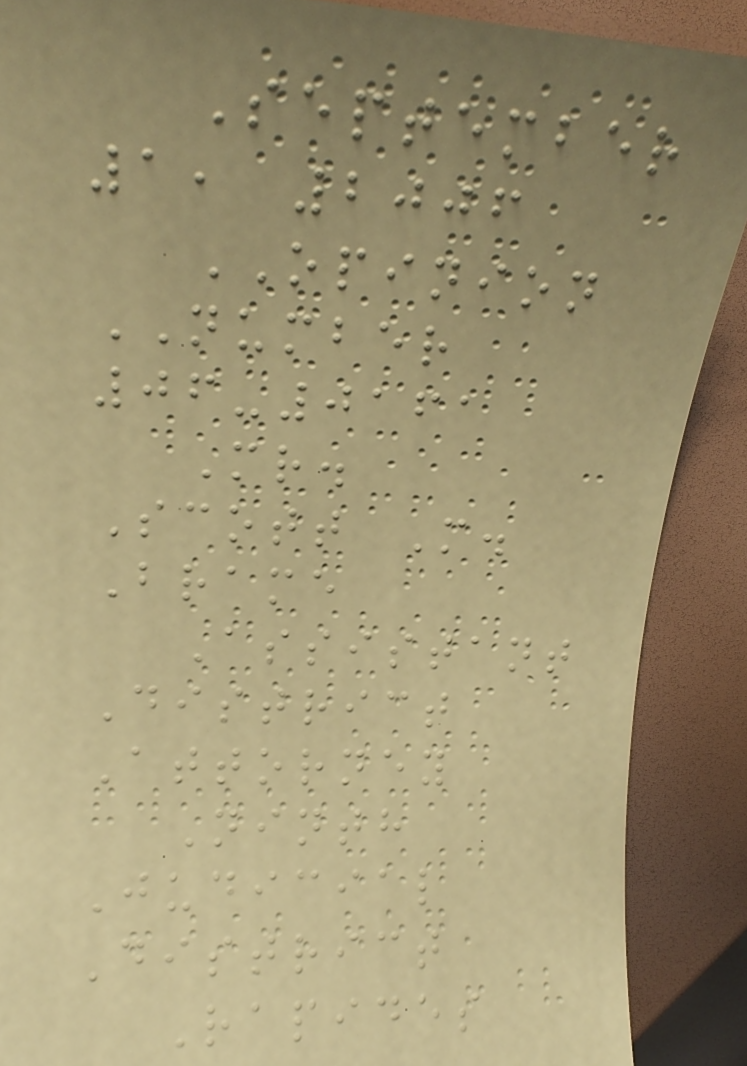September
1, 2006
OPINION
NUMBER
06-0161
Mr.
Scott M.
Brame
Assistant
District
Attorney
Ninth
Judicial
District
Rapides
